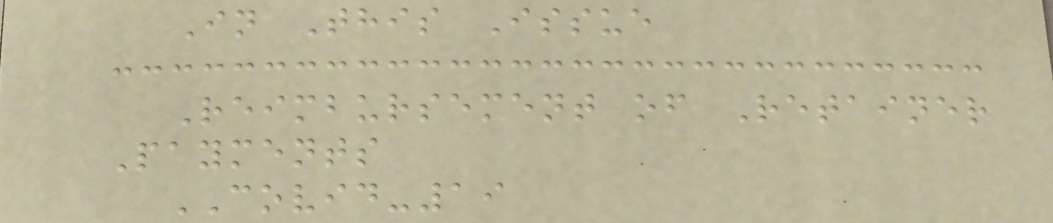In This Issue
Reimbursement of Retainer
Payments
COVID-19
